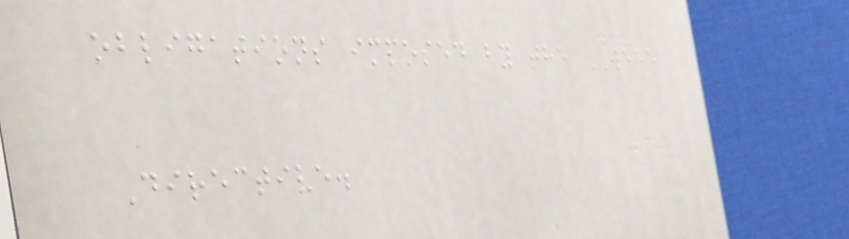obligations imposed by the WEEE
Directive.
